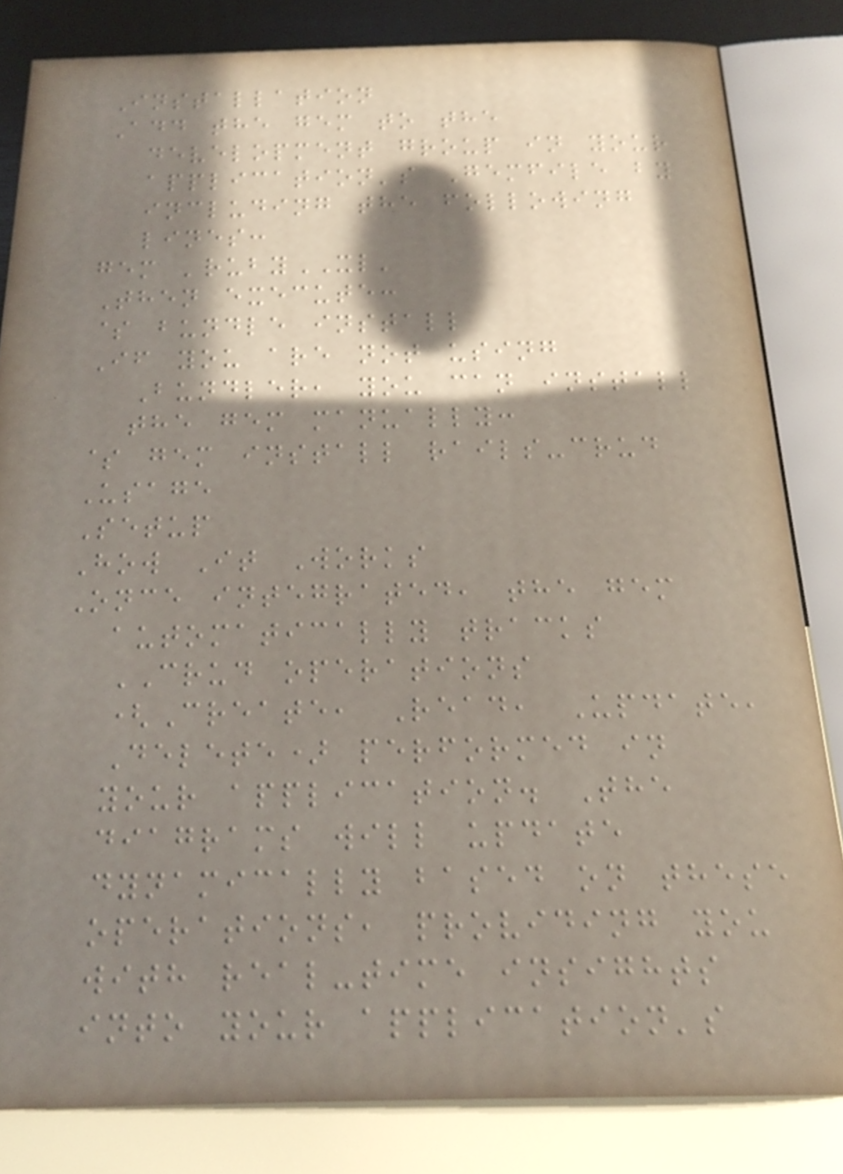Installation
Add the gem to the
development group in your
application's Gemfile by
including the following
lines:
gem 'rubyXL'
Then execute:
$ bundle install
If you are not using
Bundler, you can install
the gem manually:
$ gem install rails-crud
Usage
Setup
How It Works
Once integrated, the gem
automatically tracks
CRUD operations
(Create, Read, Update,
Delete) performed in
your application. The
diagrams will update
dynamically based on these
operations, providing you
with real-time insights
into your application's
